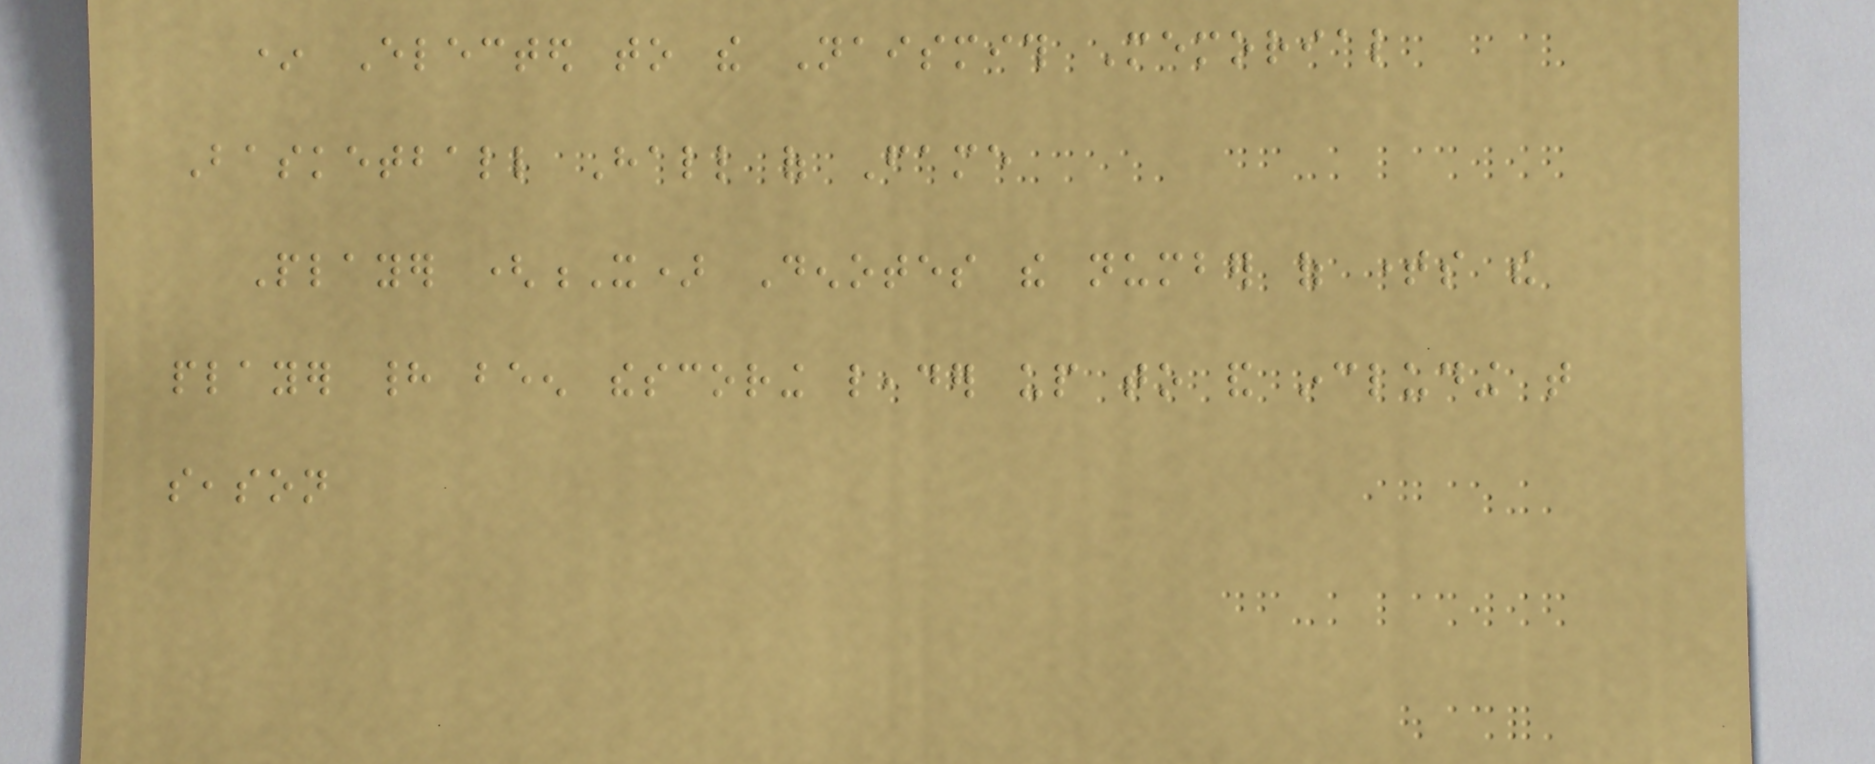* Elected to the Naismith Memorial
Basketball Hall of Fame
Player (X) Denotes the number of times the
player had been thescoring leader up to and including that
season
